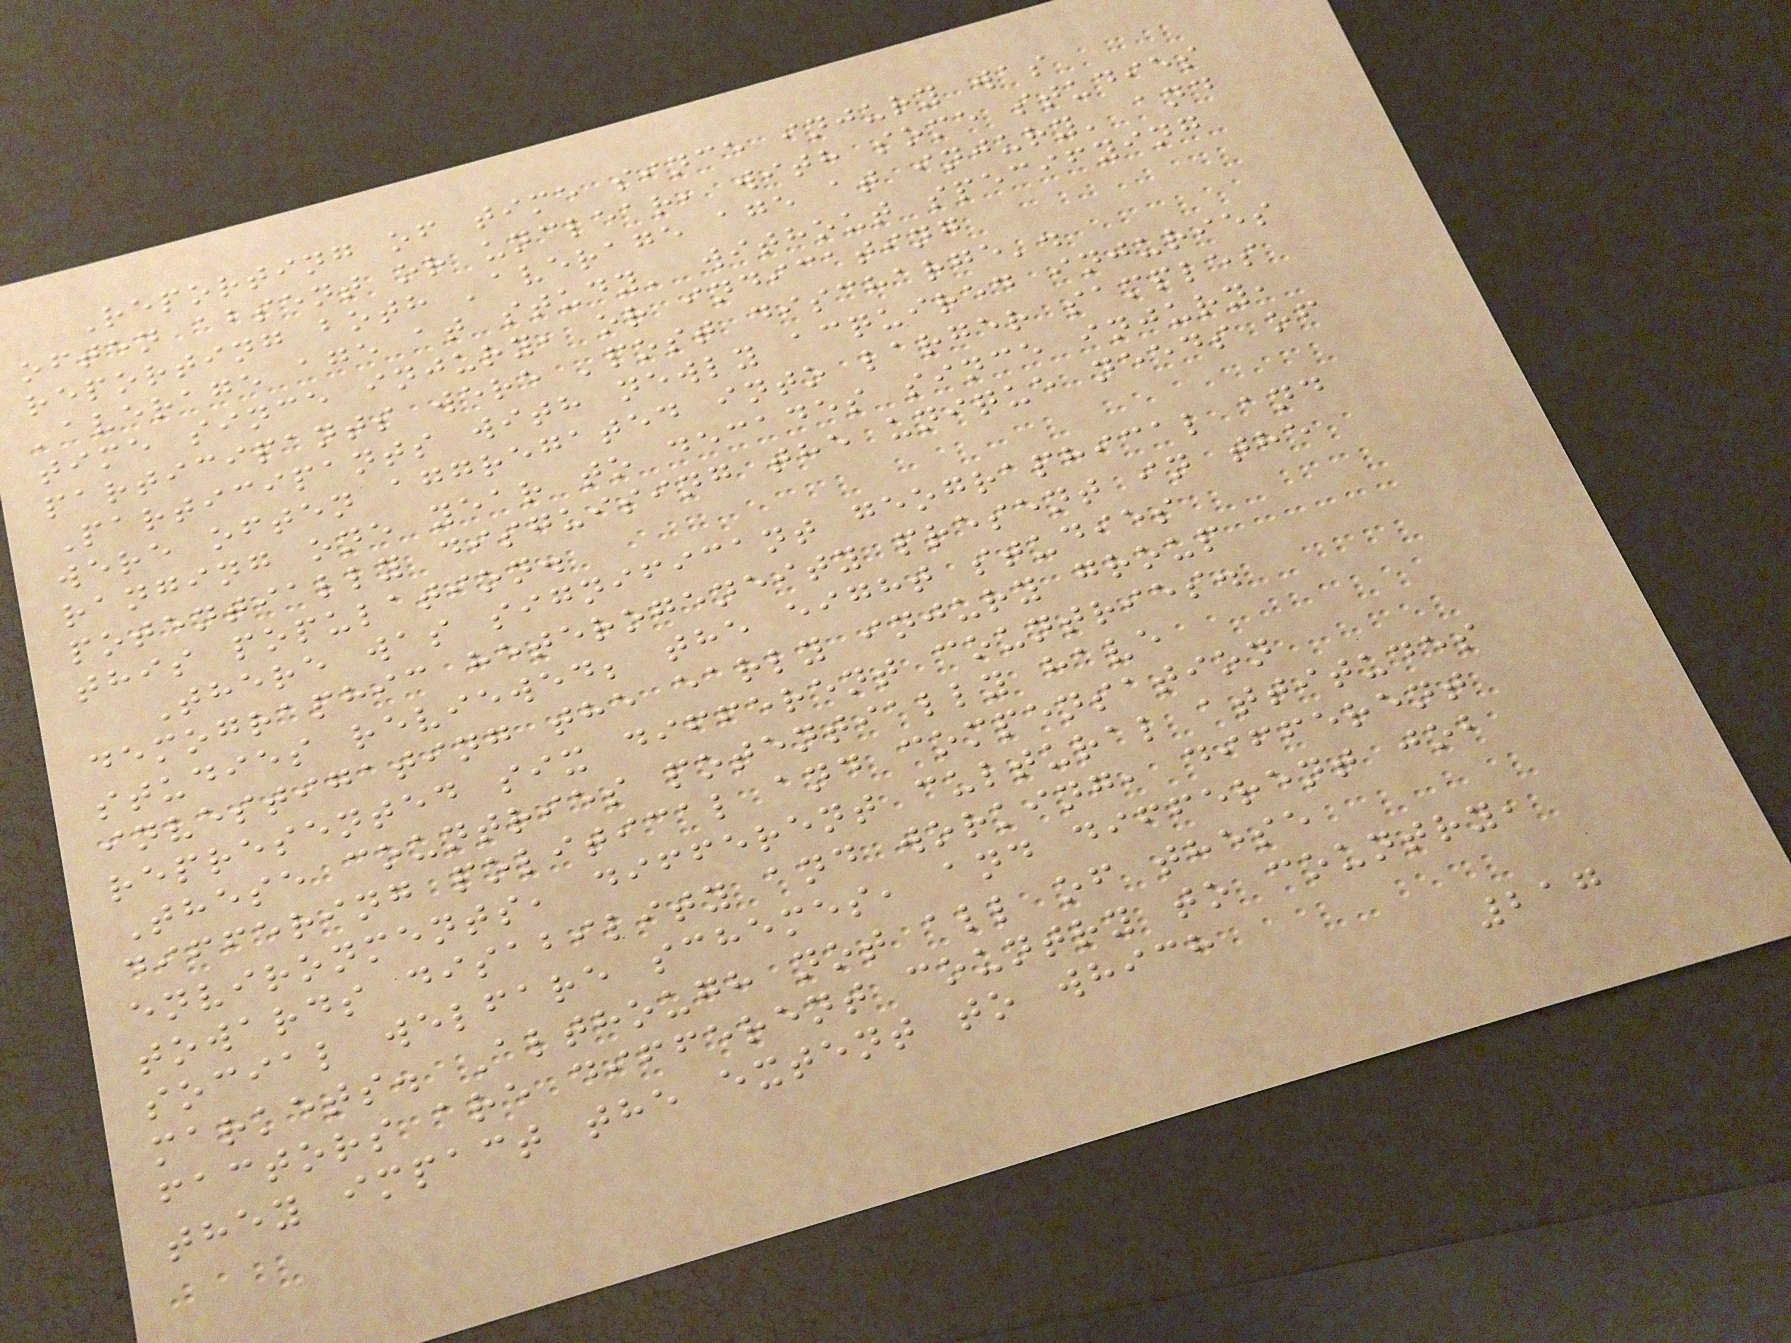Reporting of time since injury was
often absent or unclear, with some studies
reporting both 'average age at injury' and
'average age at study' without specifying
time since injury, or indicating
participants were 'post discharge'.
Participants with newly acquired injuries
were often aggregated into larger samples
ranging one year to decades since injury,
potentially disguising the unique needs of
this population.
There was significant geographical and
demographic heterogeneity present in the
studies reviewed; the eight studies
investigating the early injury group
represented six different countries.
These countries potentially have
differing political and compensation
environments, different cultural attitudes
towards disability and working, different
social welfare schemes, and different job
markets. Although not all of these
factors are different country to country,
they impact the extent to which
217
